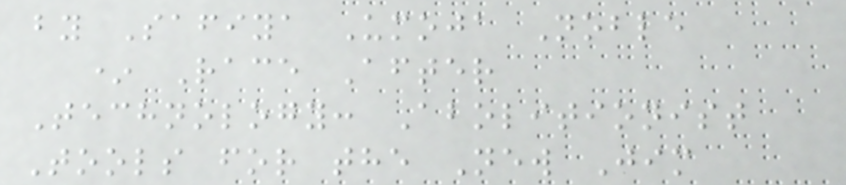by Safiya Umoja Noble
* Race After
Technology: Abolitionist
Tools for the New Jim
